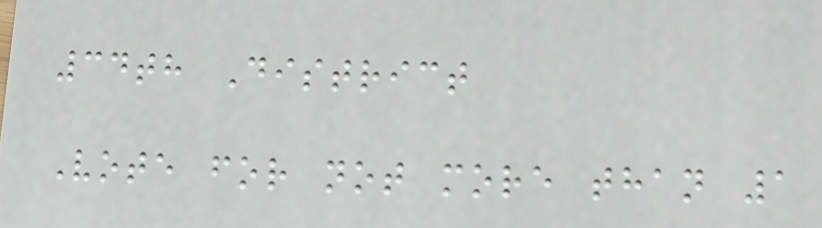34th District
Vote for not more than 1
